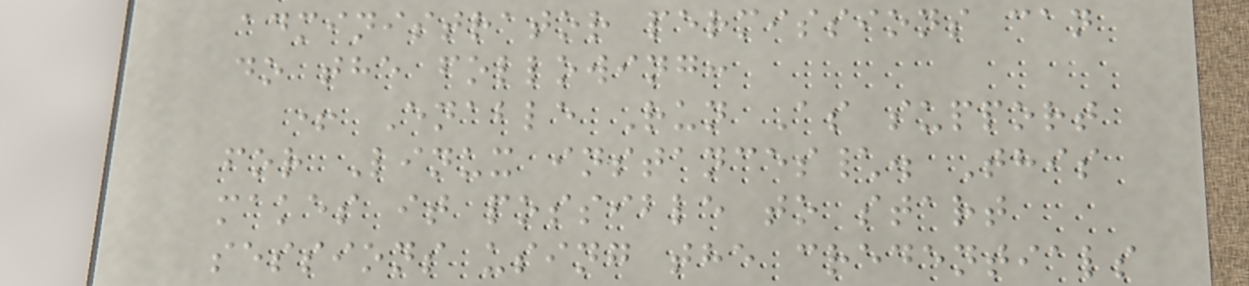administrator permissions can
do the following:
+ Enable Run As support
for Linux instances\. This
makes it possible to start
sessions using the credentials
